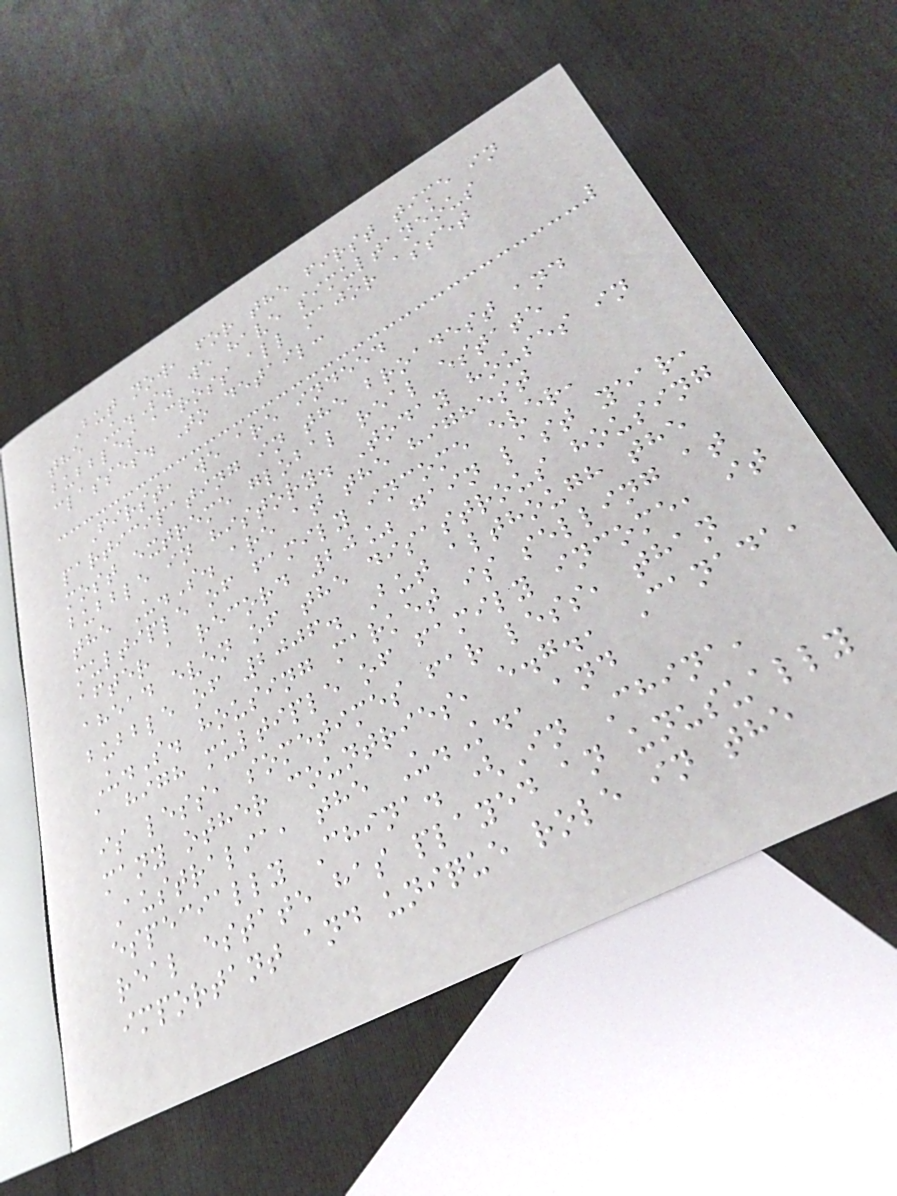But now, for the first time in
the U.S. we have simultaneous
bubbles across all major asset
classes. To detail:
First, we are indeed
participating in the broadest and
most extreme global real estate
bubble in history. Today houses in
the U.S. are at the highest
multiple of family income ever,
after a record 20% gain last year,
ahead even of the disastrous housing
bubble of 2006. But although the
U.S. housing market is selling at
a high multiple of family income, it
is less, sometimes far less, than
many other countries, e.g., Canada,
Australia, the U.K., and
especially China. (In China,
real estate has played an unusually
important and unique role in the
